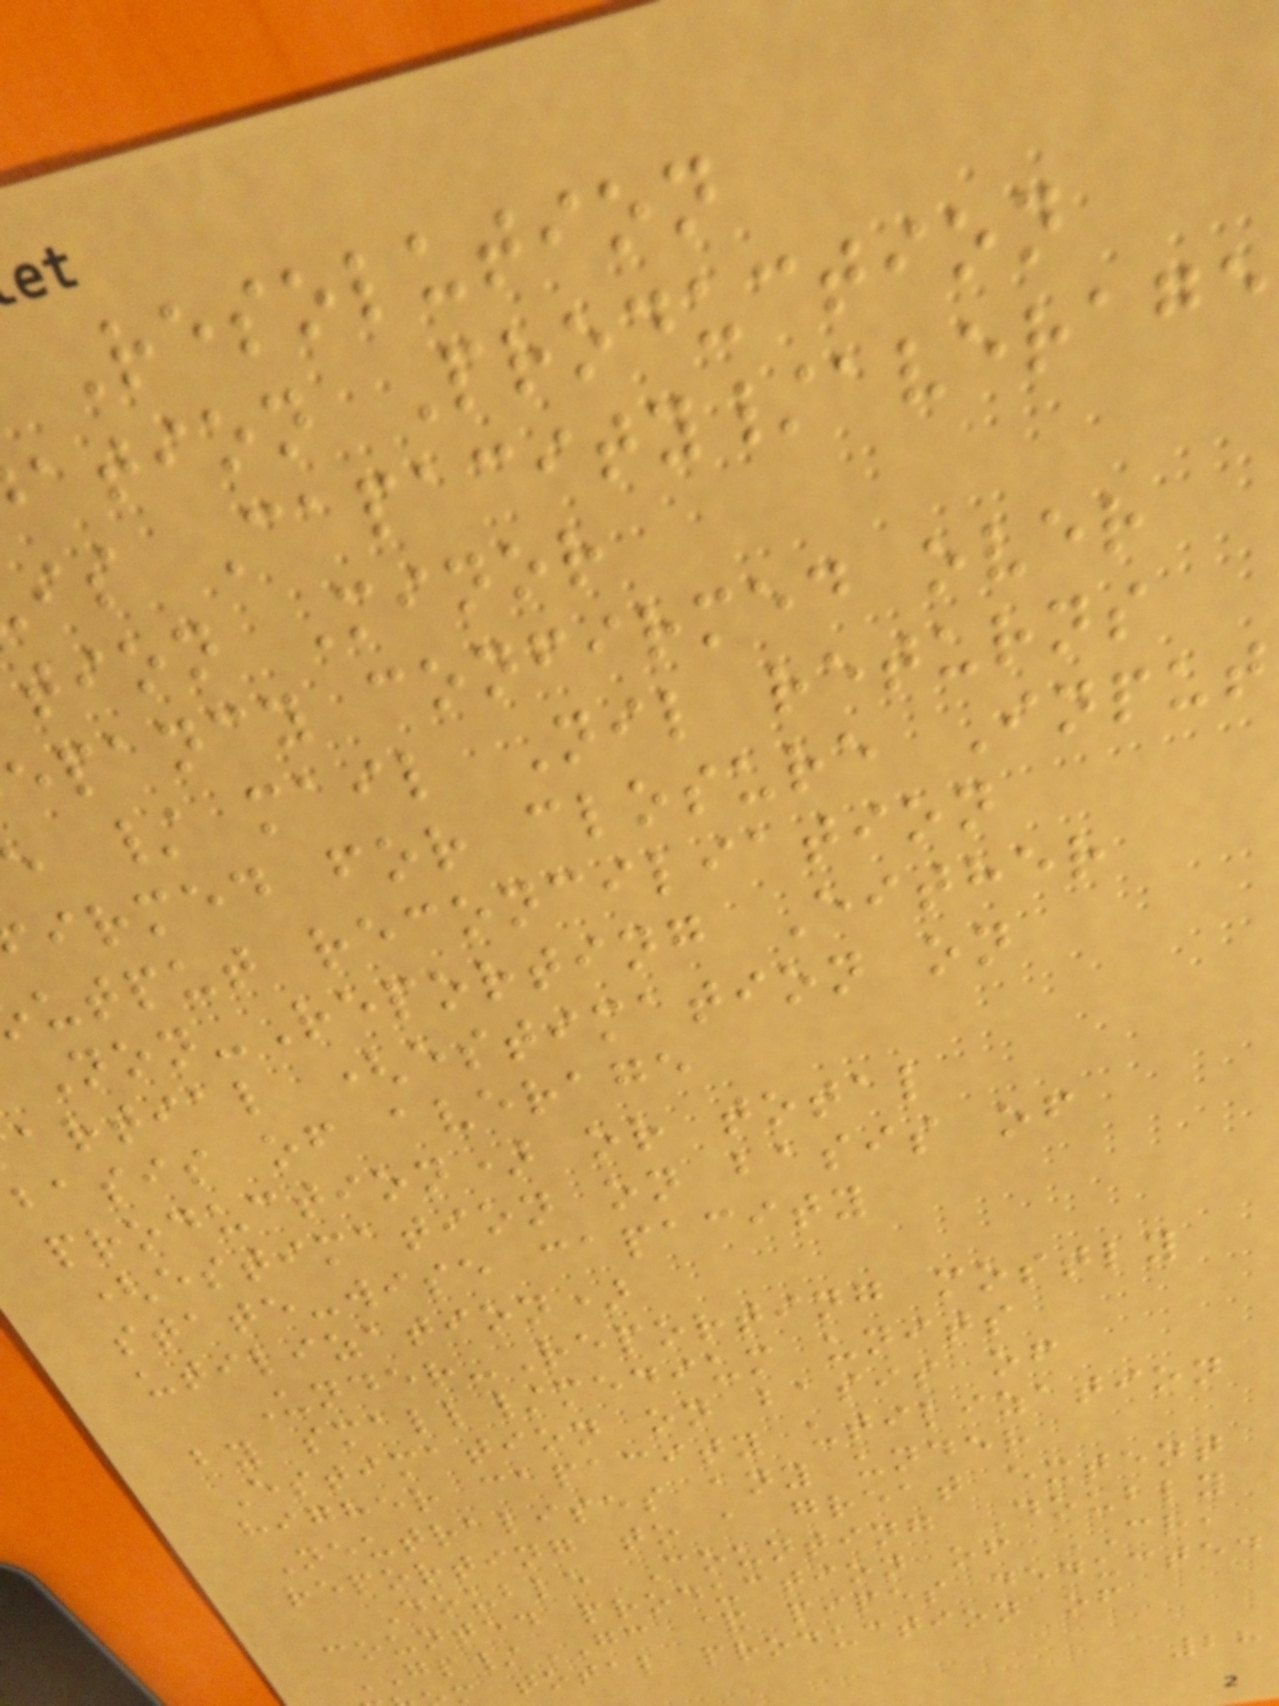Resolution
ation Production
is Capacity/average
tion Minor
epancy confirmed over
/ mail Nil returns
irmed for closure Input
utput reconciliation
Non-Reporting Either
artial (estimation on
basis of average
production) or total
(estimation on basis of
state-wise capacity
utilization)
Under-Reporting mostly
by small/medium units
Estimation on basis of
higher capacity utilization
Neutralises any under
reporting to a great extent
Double Counting Doubly
counted production of CR,
GP/GC & pipes deducted
total production of
28
